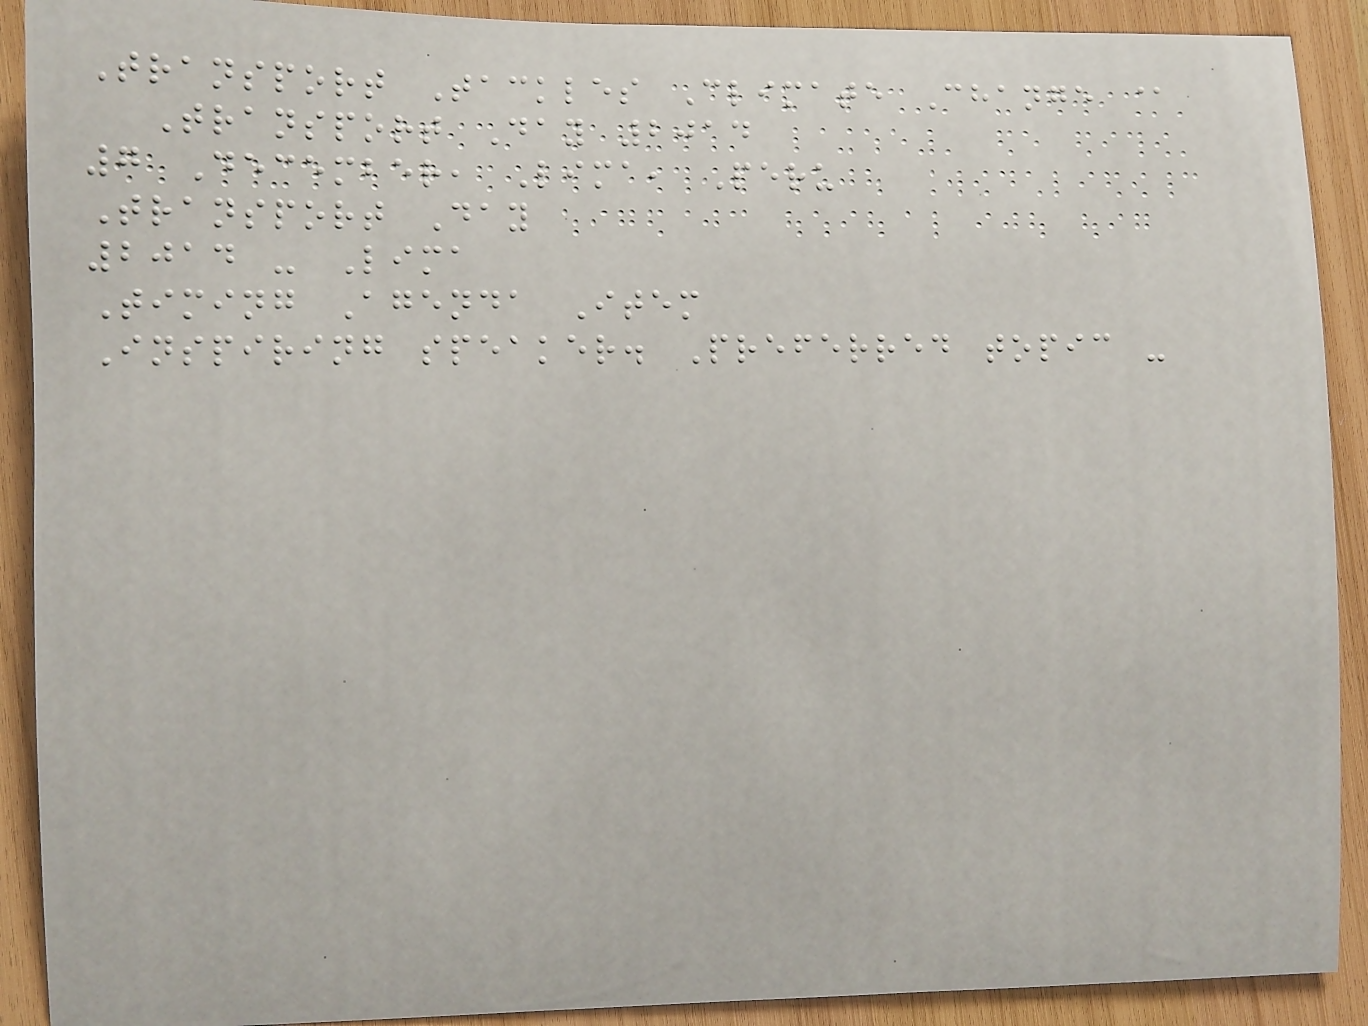Transport Tackles Climate Change @
Transport Day 2014
7 December, Lima, Peru
Transport Day
2014 - Lima
Timing Agenda Item
Inspiring speaker. Preferred topic -
